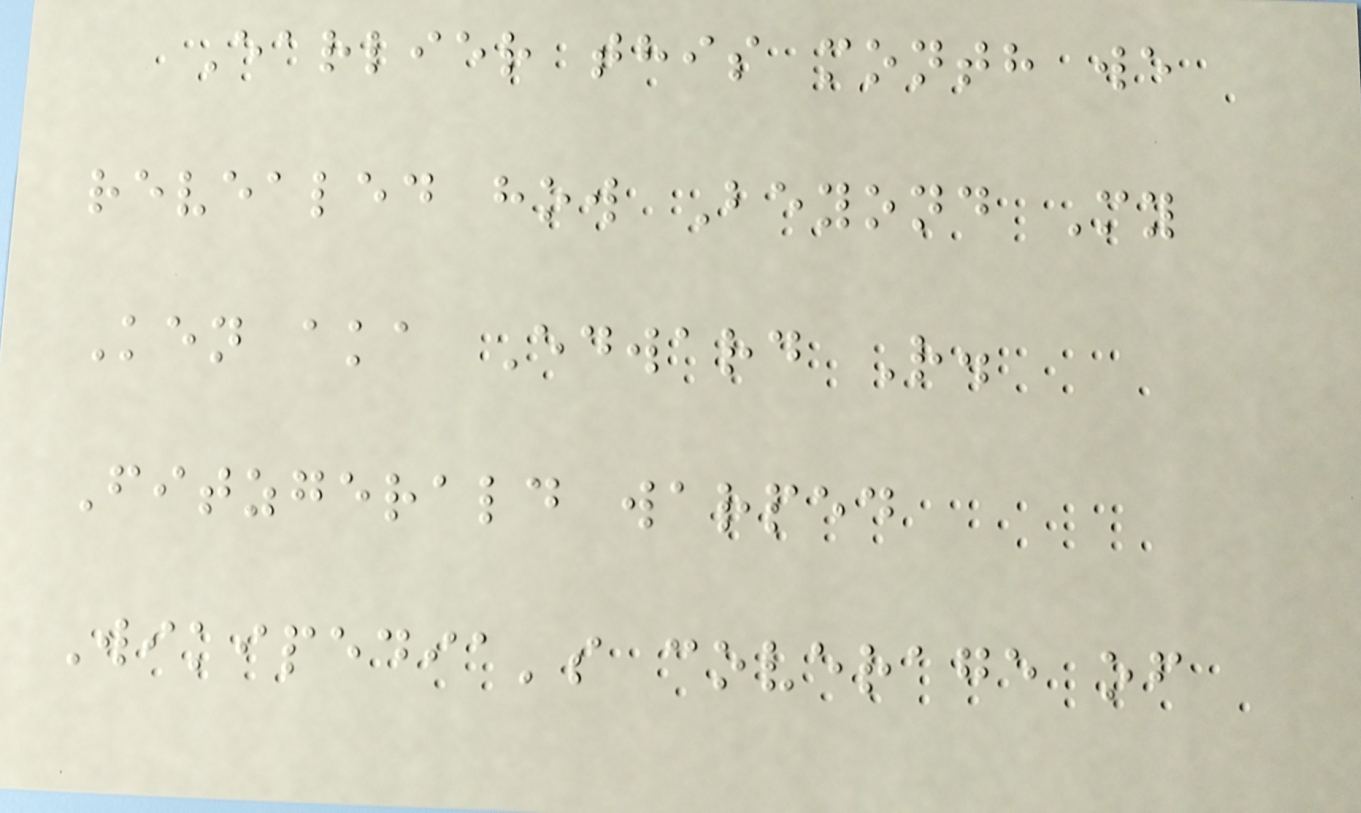Earlier this month we
revealed how Beyond My
Ken aka Edward R.
Fitzgerald warped
Wikipedia's coverage of
